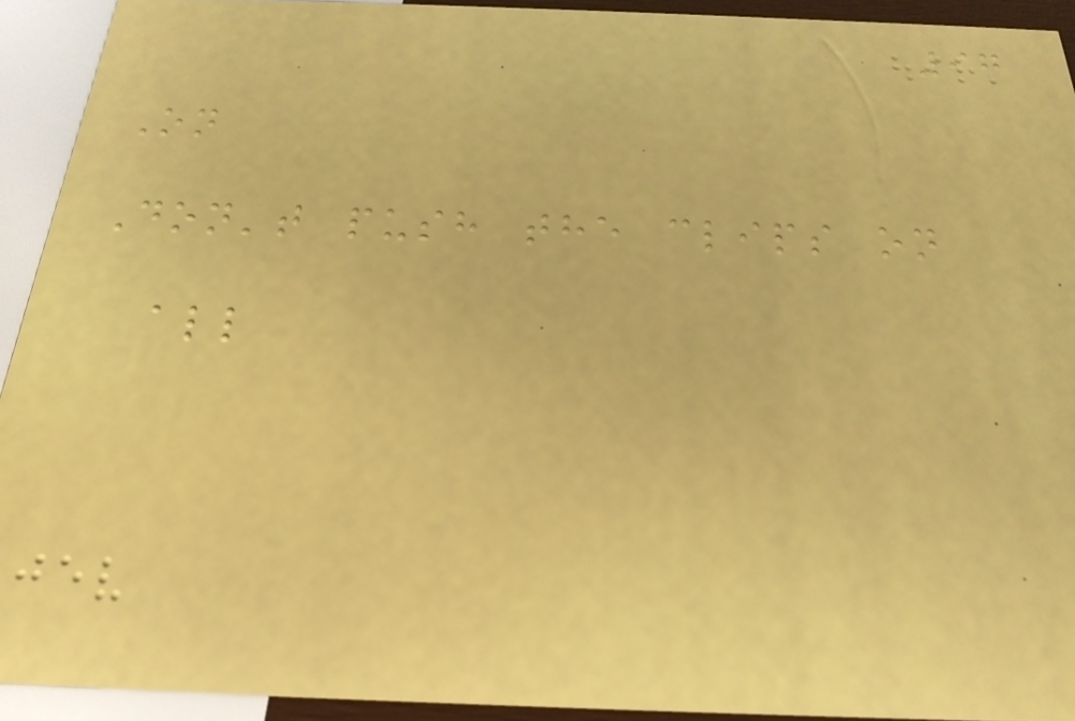97
On
Don't push the clips on
all
